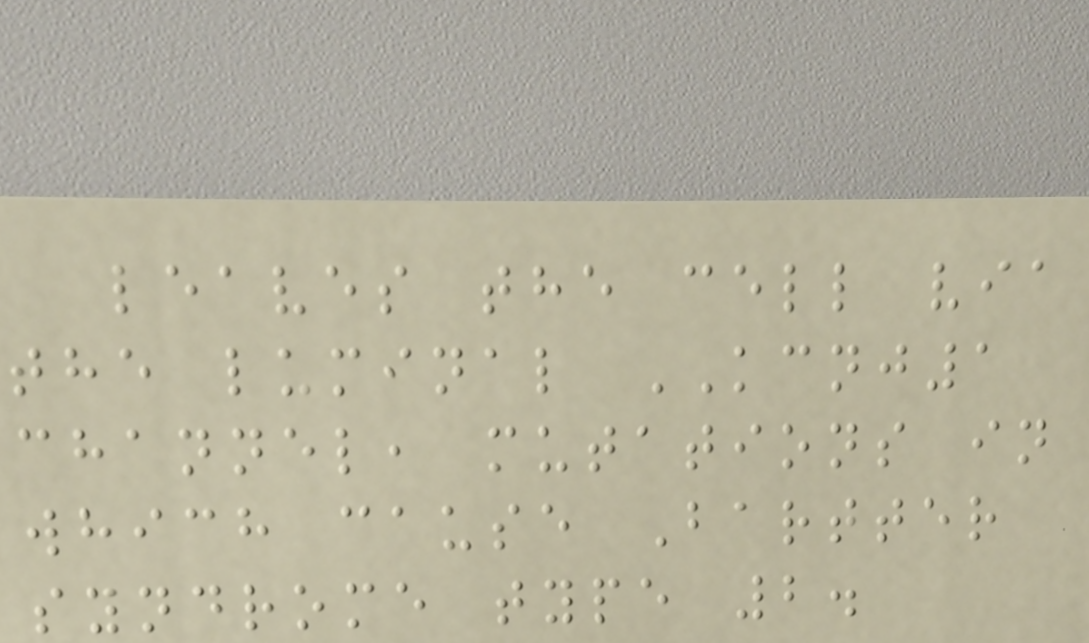leaves the cell via
the luminal KCNJ1
channel, mutations in
which cause Bartter
syndrome type 2.
